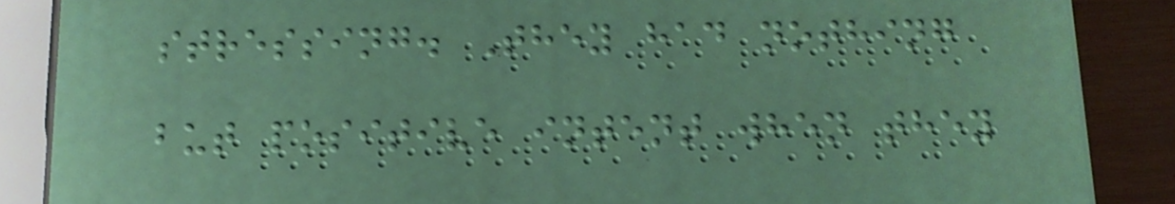stressing. They had nothing
but positive intent when they
